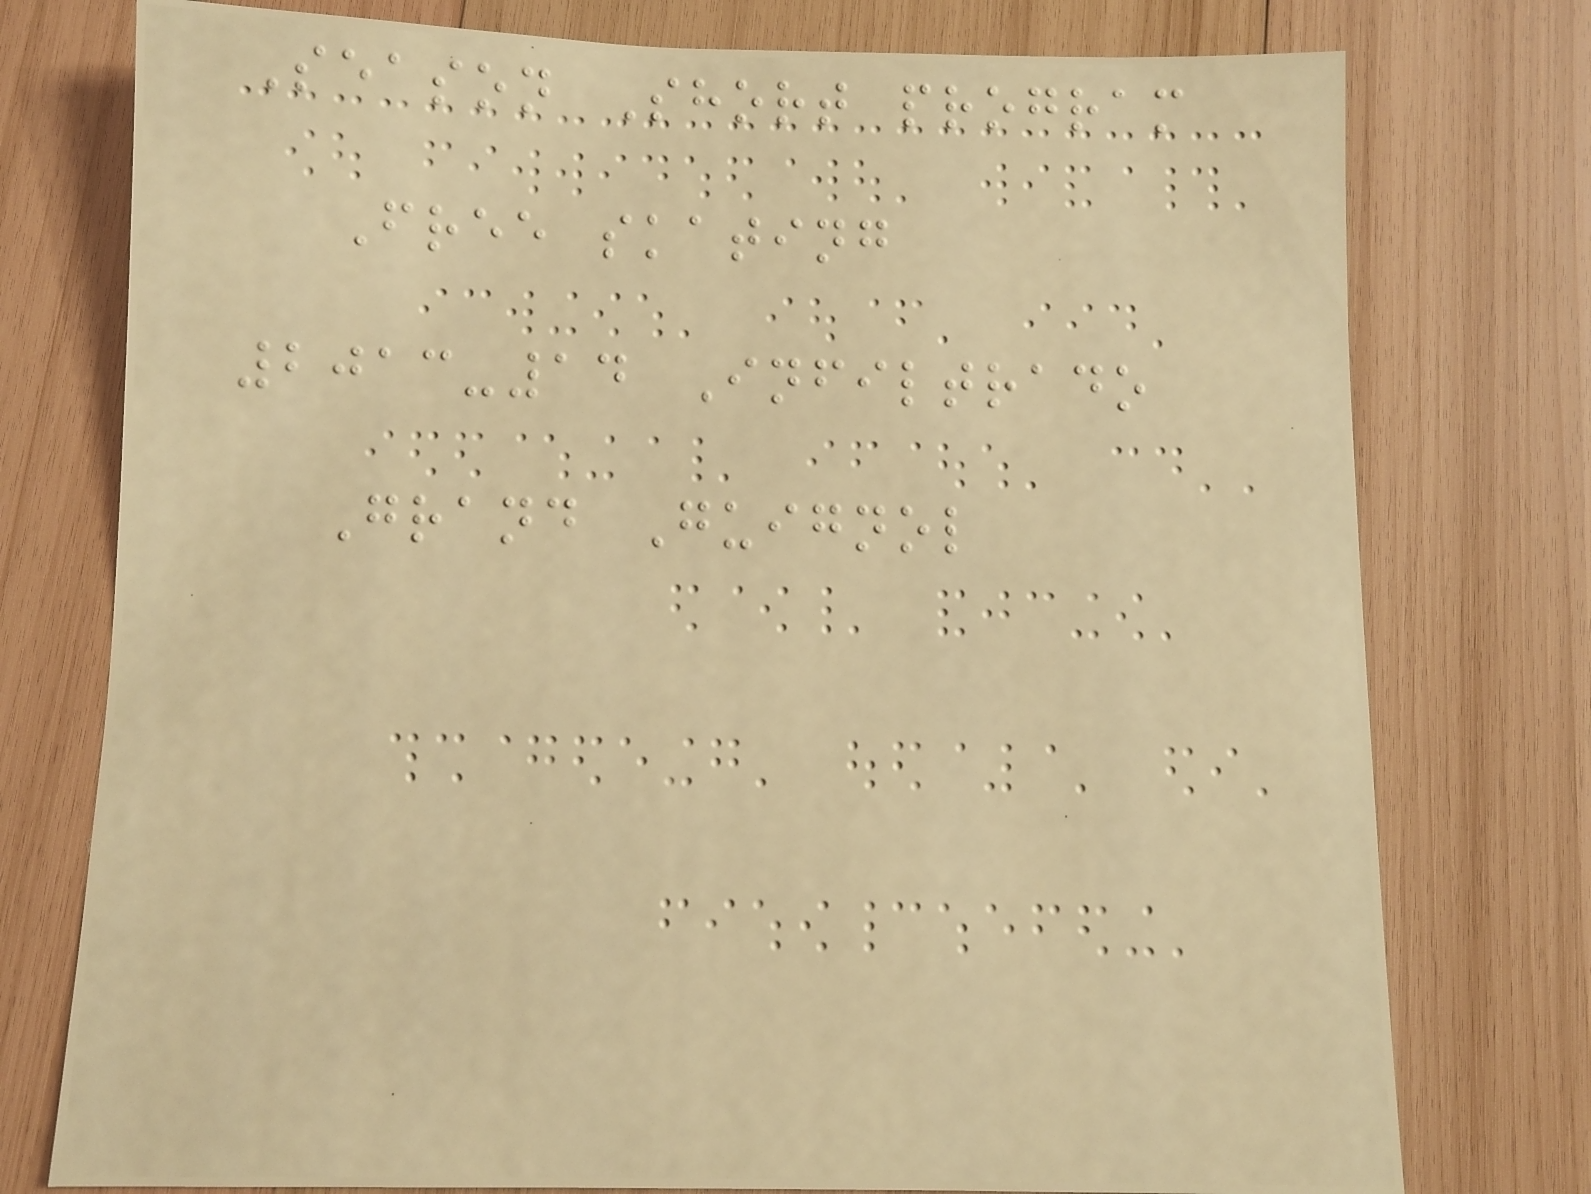Season Short program
Free skating
2013-14 Infiltrado
Grand Guignol
